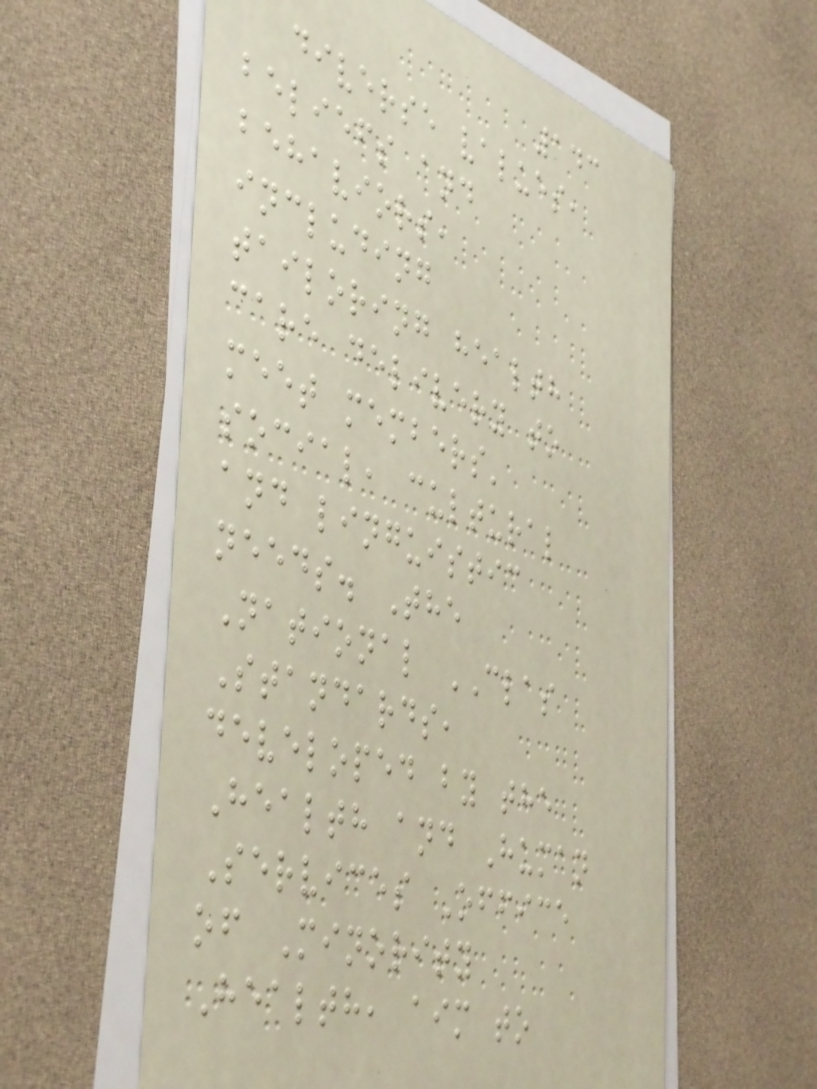143
diverse values,
beliefs and
behaviors,
including
tailoring health
care delivery to
meet members'
social, cultural
and linguistic
needs. The
National CLAS
Standards,
developed by the
Health and Human
Services Office
of Minority
Health, aim to
